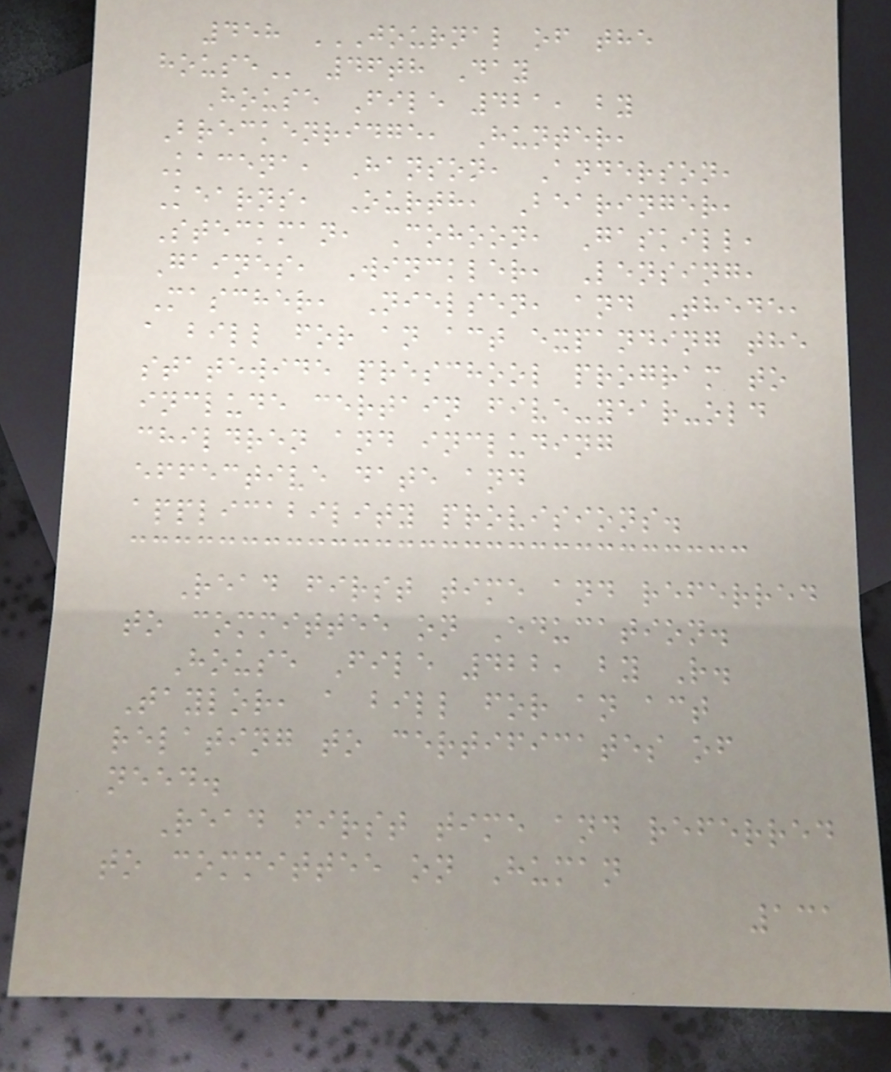458 JOURNAL OF THE
HOUSE 46th Day
House File 421, by
Breckenridge, Hunter,
Kacena, Hanson, Anderson,
Kearns, Ourth, Bearinger,
Steckman, Cohoon, Gaskill,
Gaines, Winckler, Lensing,
Mascher, Nielsen, and Thede,
a bill for an act expanding the
statewide preschool program to
include certain five-year-old
children and including
effective date and
applicability provisions.
Read first time and referred
to committee on Education.
House File 422, by R.
Taylor, a bill for an act
relating to certificates of
need.
Read first time and referred
to committee on Human
131
